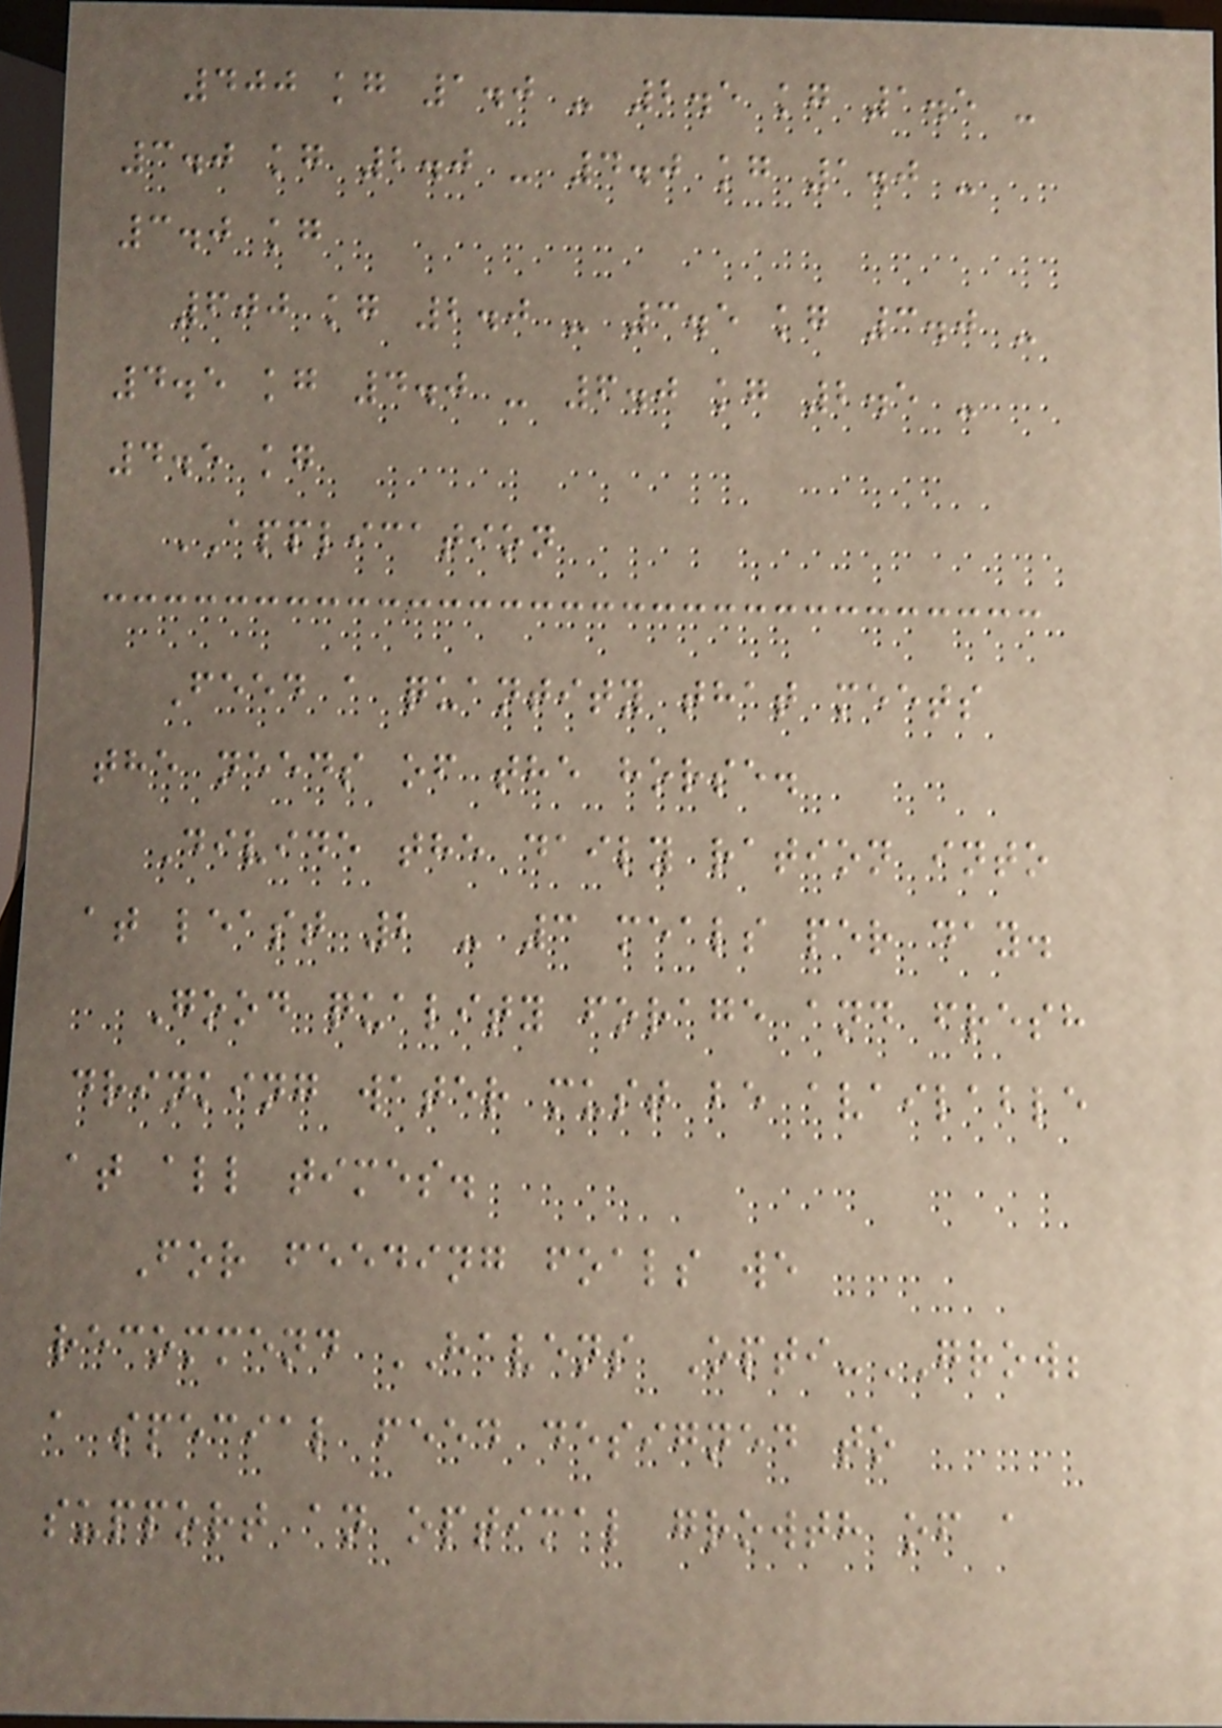400 kg 1.0 - 2.5 kg 1.5 -
3.0 kg 2.0 - 4.0 kg 1.0 -
3.0 kg
600 kg 2.0 - 3.5 kg 3.0 -
4.5 kg 4.0 - 6.0 kg 2.5 -
4.5 kg
APPLICATION
Feed a quantity that meets
the needs of the horse.
Divide the daily ration into
at least 2 - 3 meals per day.
Good quality forage and fresh
drinking water must be available
at all times.
For feeding foals we
recommend HAVENS Opti-GROW;
a special feed designed to
support an optimal growth of a
